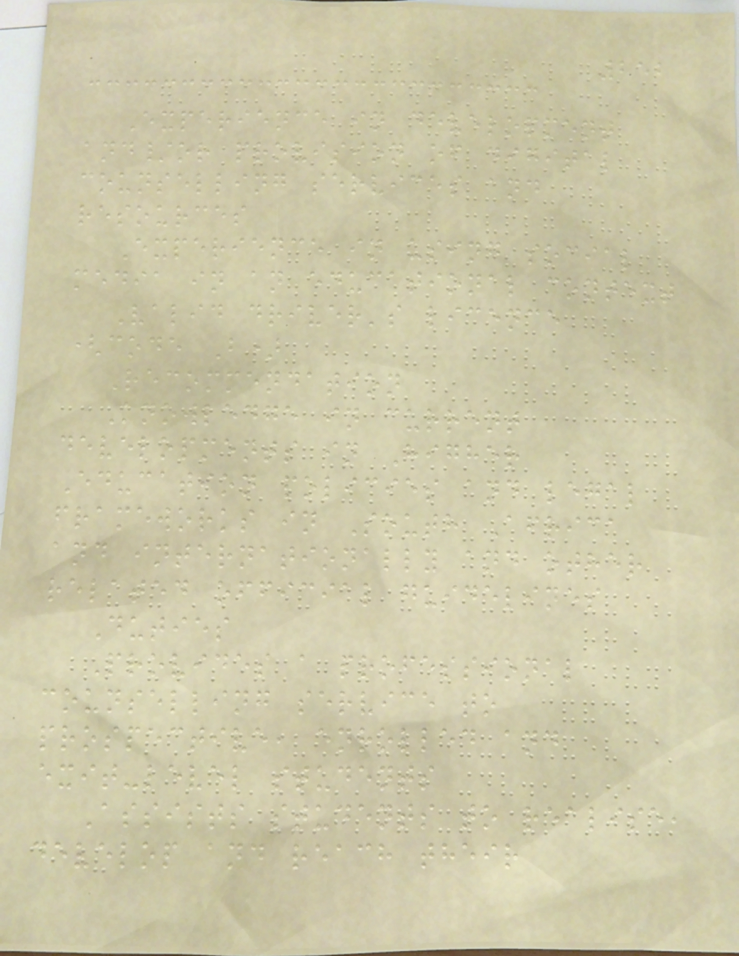252
Experience in development
and/or provision of digital
counselling services and
resources
Experience in using social
media in an educational context
Valid driver's licence
(code B)
Recommendation
Knowledge in current
developments in Higher
Education policies and legal
frameworks in South Africa
and internationally and other
related official guidelines
Duties
Provides a professional
counselling service to
prospective, enrolled and
exit-level students
Assists students to realise,
develop and reach their
